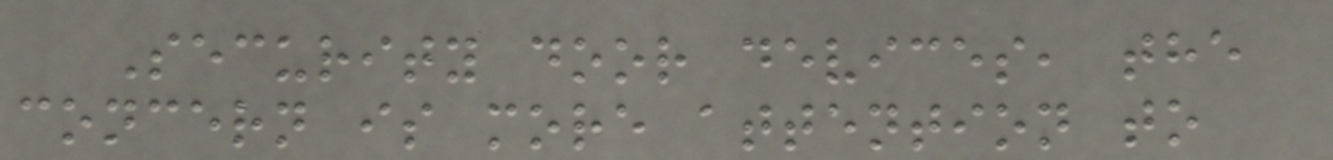Security door devices, the
concern is more attention to
